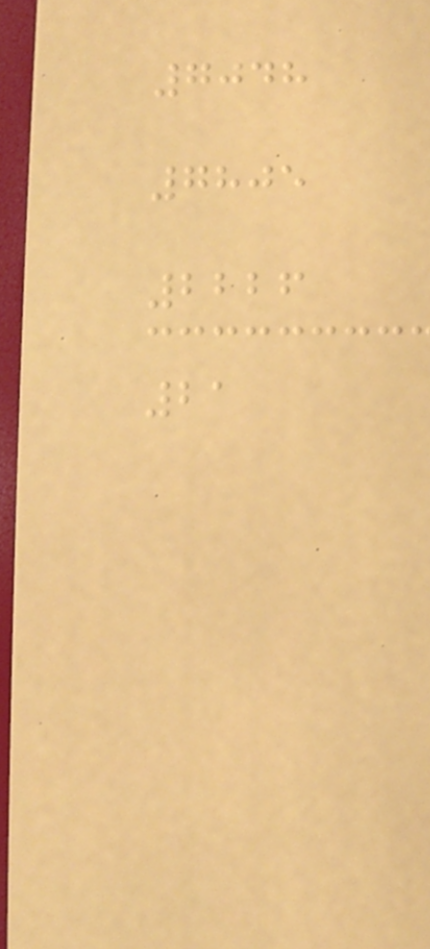7048
7805
2226
21
